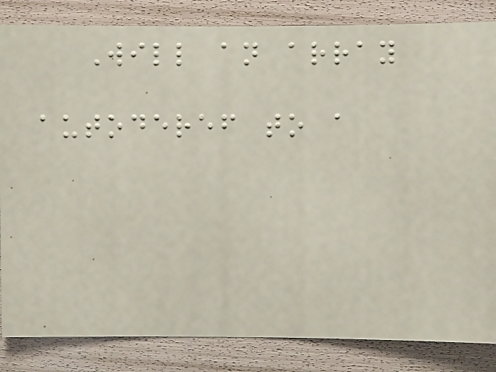Will an array
autoderef to a
